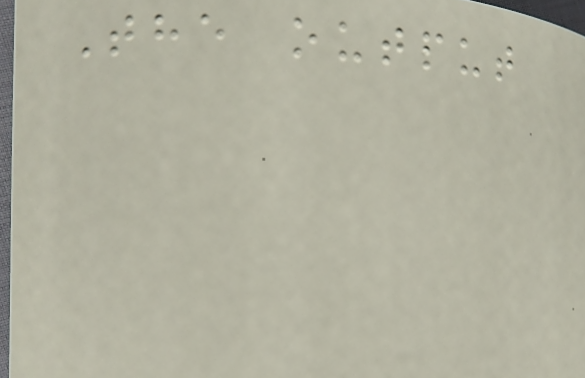The output
